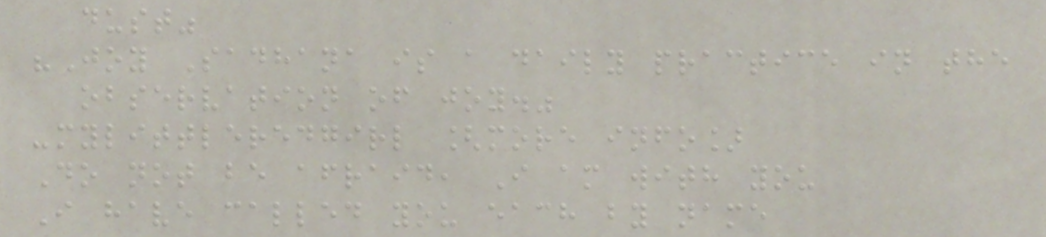dust"
"Joy Sadhana is a daily practice in the
observation of joy."
-mylittleredgirl [more info]
Do not be afraid, I am with you
I have called you each by name
